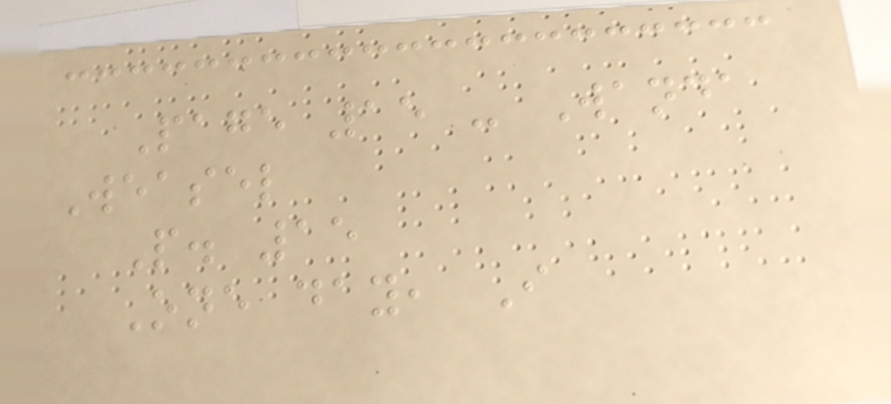Page 15 - Wanda
Weasel
P. 15
One day, I
